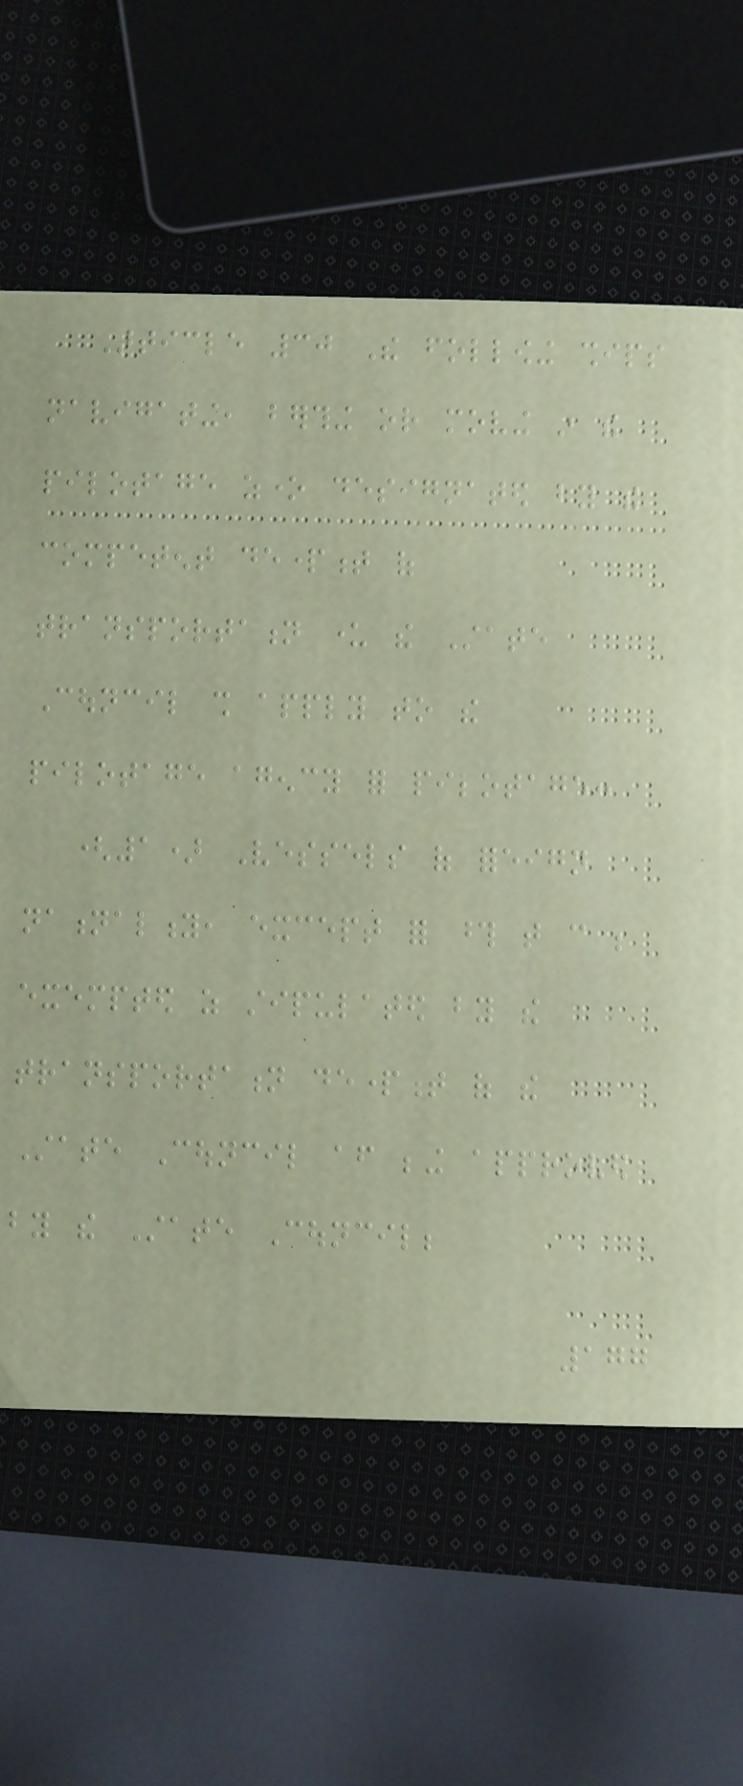Article 30 The following ships
navigating, berthing or moving in the
pilotage zone designated by the
competent department of
transportation under the State
Council shall apply to the
pilotage agency for pilotage:
(1) Vessels of foreign
nationality, except for those that can be
exempted as stipulated by the
transportation department of the
State Council after being approved
by the State Council;
177
